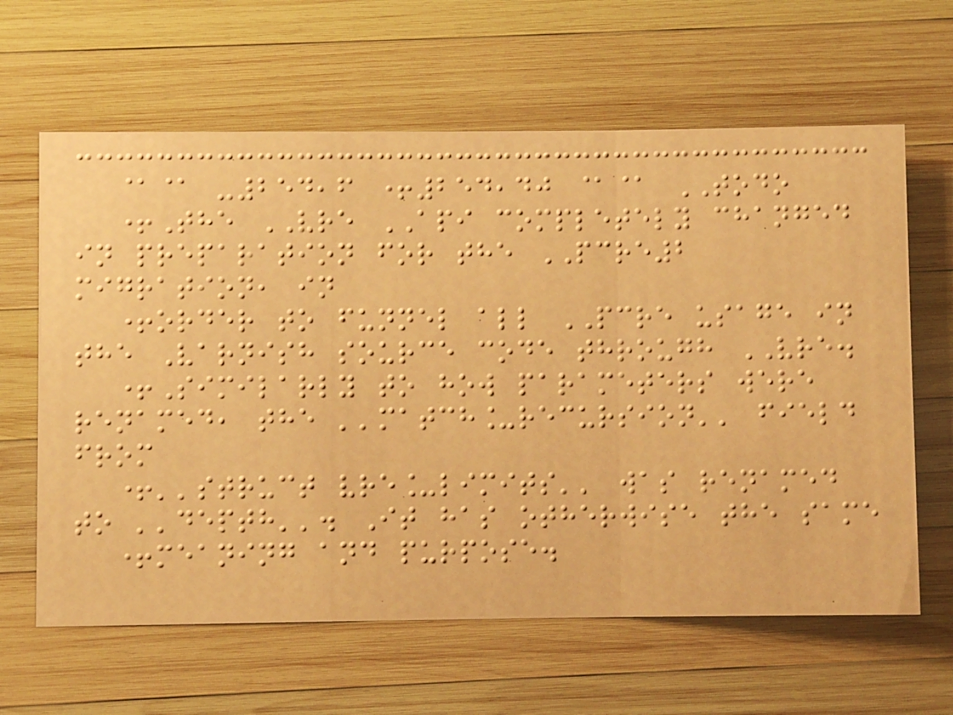@@ -254,6 +254,40 @@ TODO
+The VRE API completely changed
in preparation for the PCRE2
migration, in
+order to funnel all PCRE usage in
the Varnish source code through VRE.
+Similarly to how parameters were
renamed, the ''match_recursion'' field
from
+''struct vre_limits'' was renamed
to ''depth''. It has otherwise the same
+meaning and purpose.
